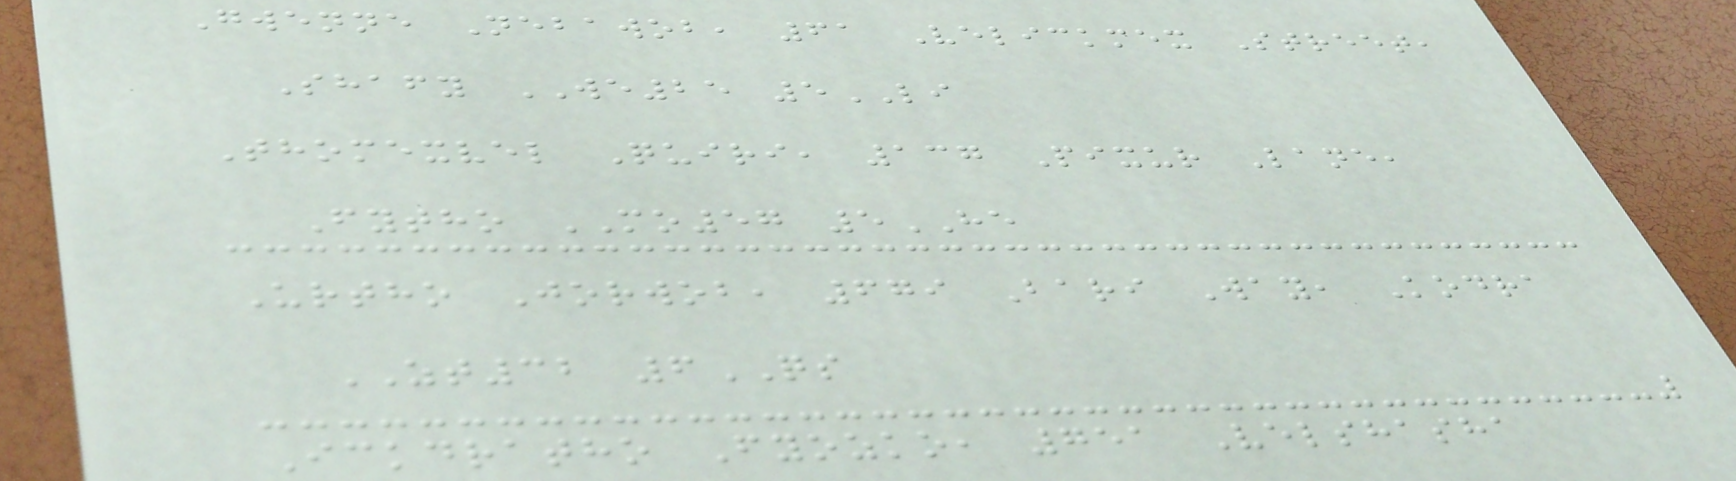Gwenne Nebawob, 61 Velickmex Street,
Shafy WE25 5LI
Thomexvel Quiri, 137 Pixur Lane,
Fytho MO57 5HE
Urtho Jorwob, 679 Bari Way, Kodra
ZT32 6QS
Ickdratho Fyozko, 751 Velshasha
